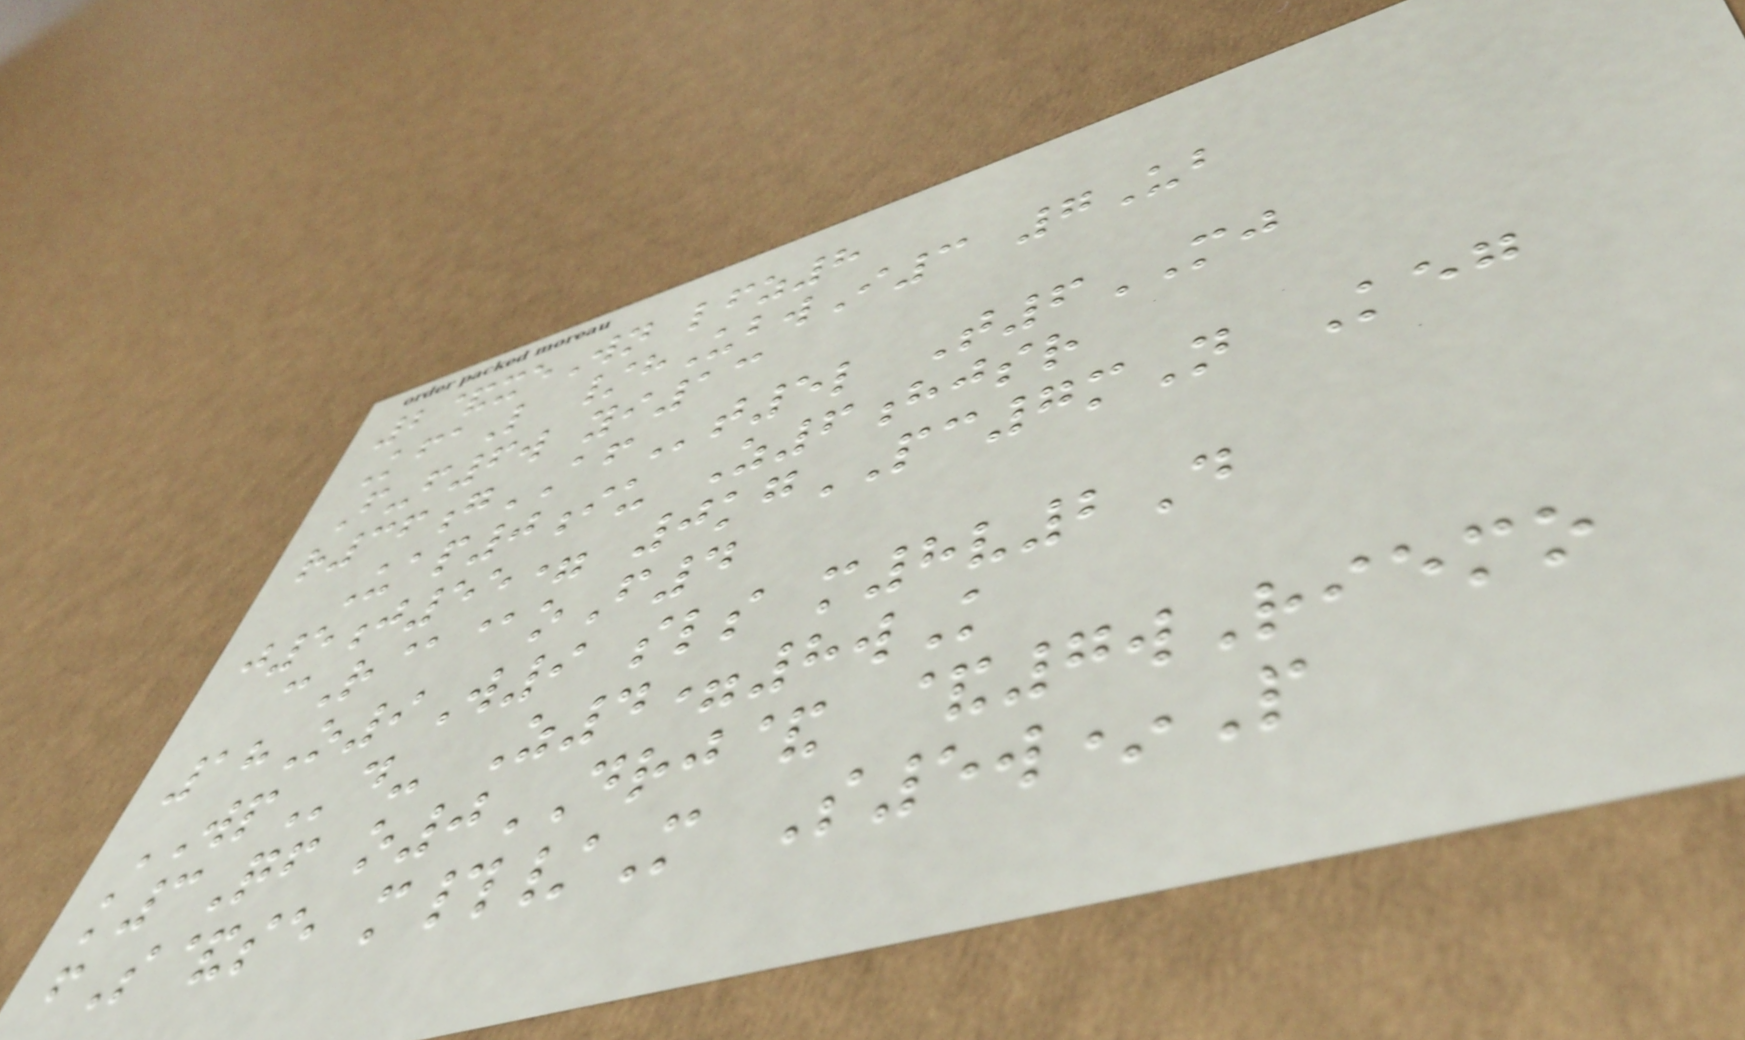2&xeWn lfz8
KfaL /hUbwI3 7Ub
F-f6w yi13
r36gAFt5l T6MJ
Uap0iu Z6hjsr
j5j55= 0kgPC7mN Keg
cR@@oF4
18O9W9 sls m8v2D
WPd- Z4=8wK
k3Qf o0DRJ& &7wRiemo
fS&se m#/M S5w*P
